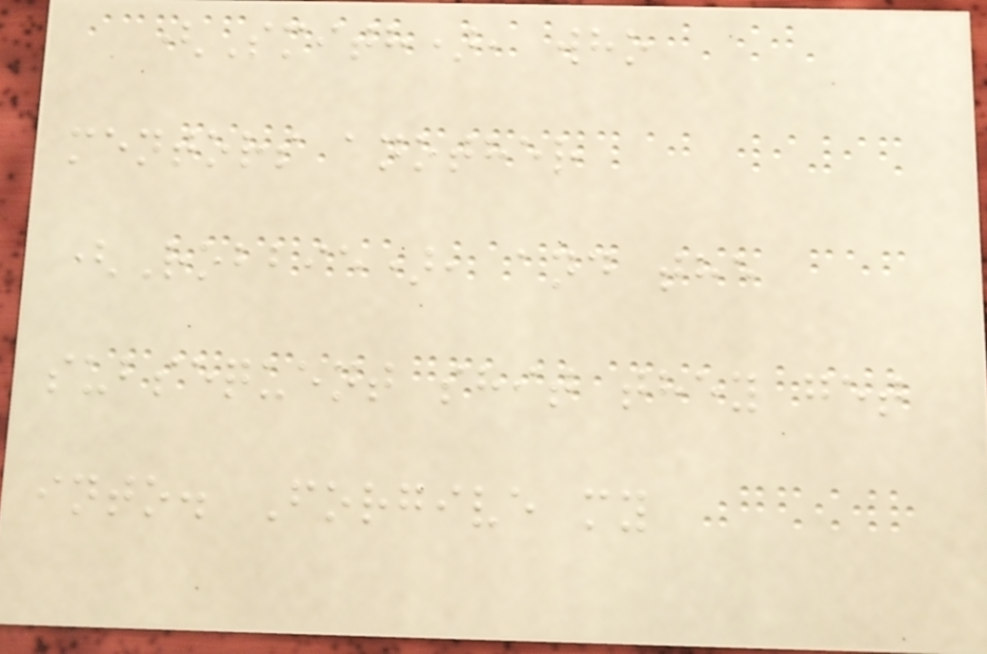(Smith), who
mentors another
(Robbie), and the
subsequent shit they get
into. Forgive my
